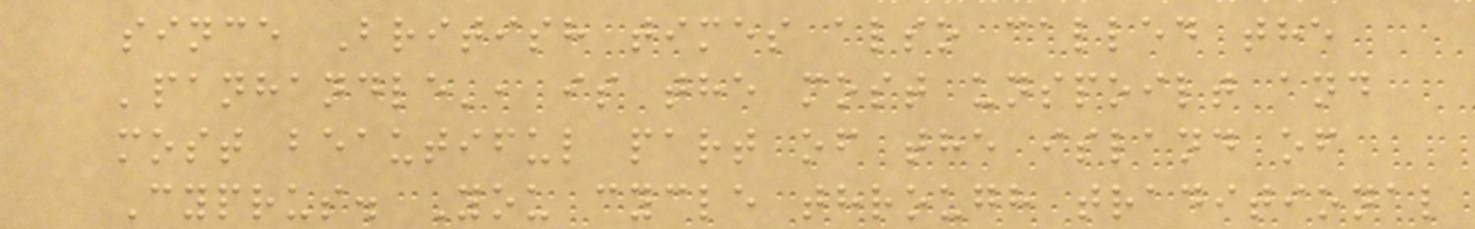since British times also called the
'panhandle', is the most unspoilt and
most beautiful part of the island of
Cyprus. You cycle through traditional
